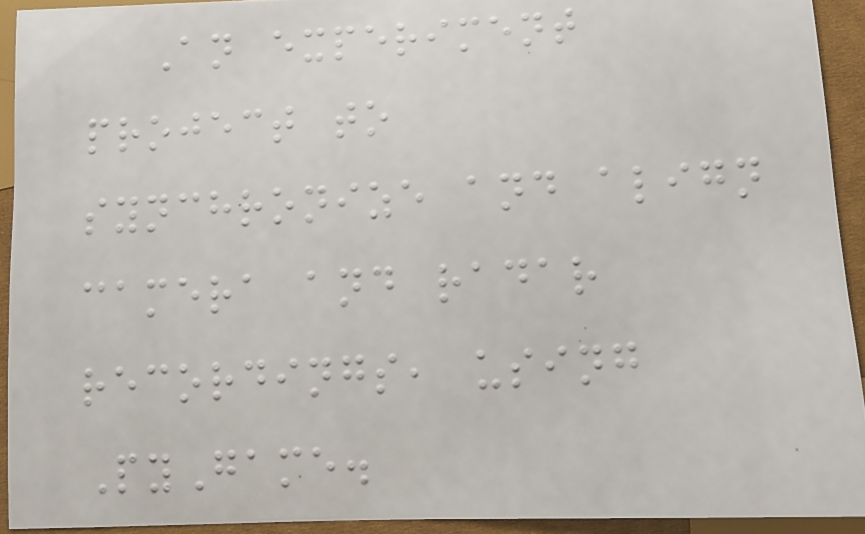An experiment
project to
synchronize and align
camera and radar
recordings, using
PyGame.
